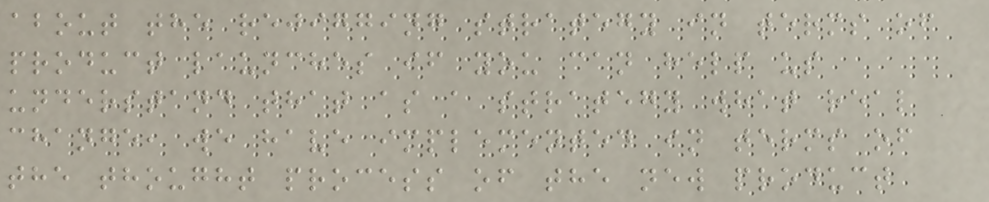about the rejigging strategy in terms of
product launches if you can help us
understand that as a strategy what real
change, we have implemented in terms of
the thought process of the new product
